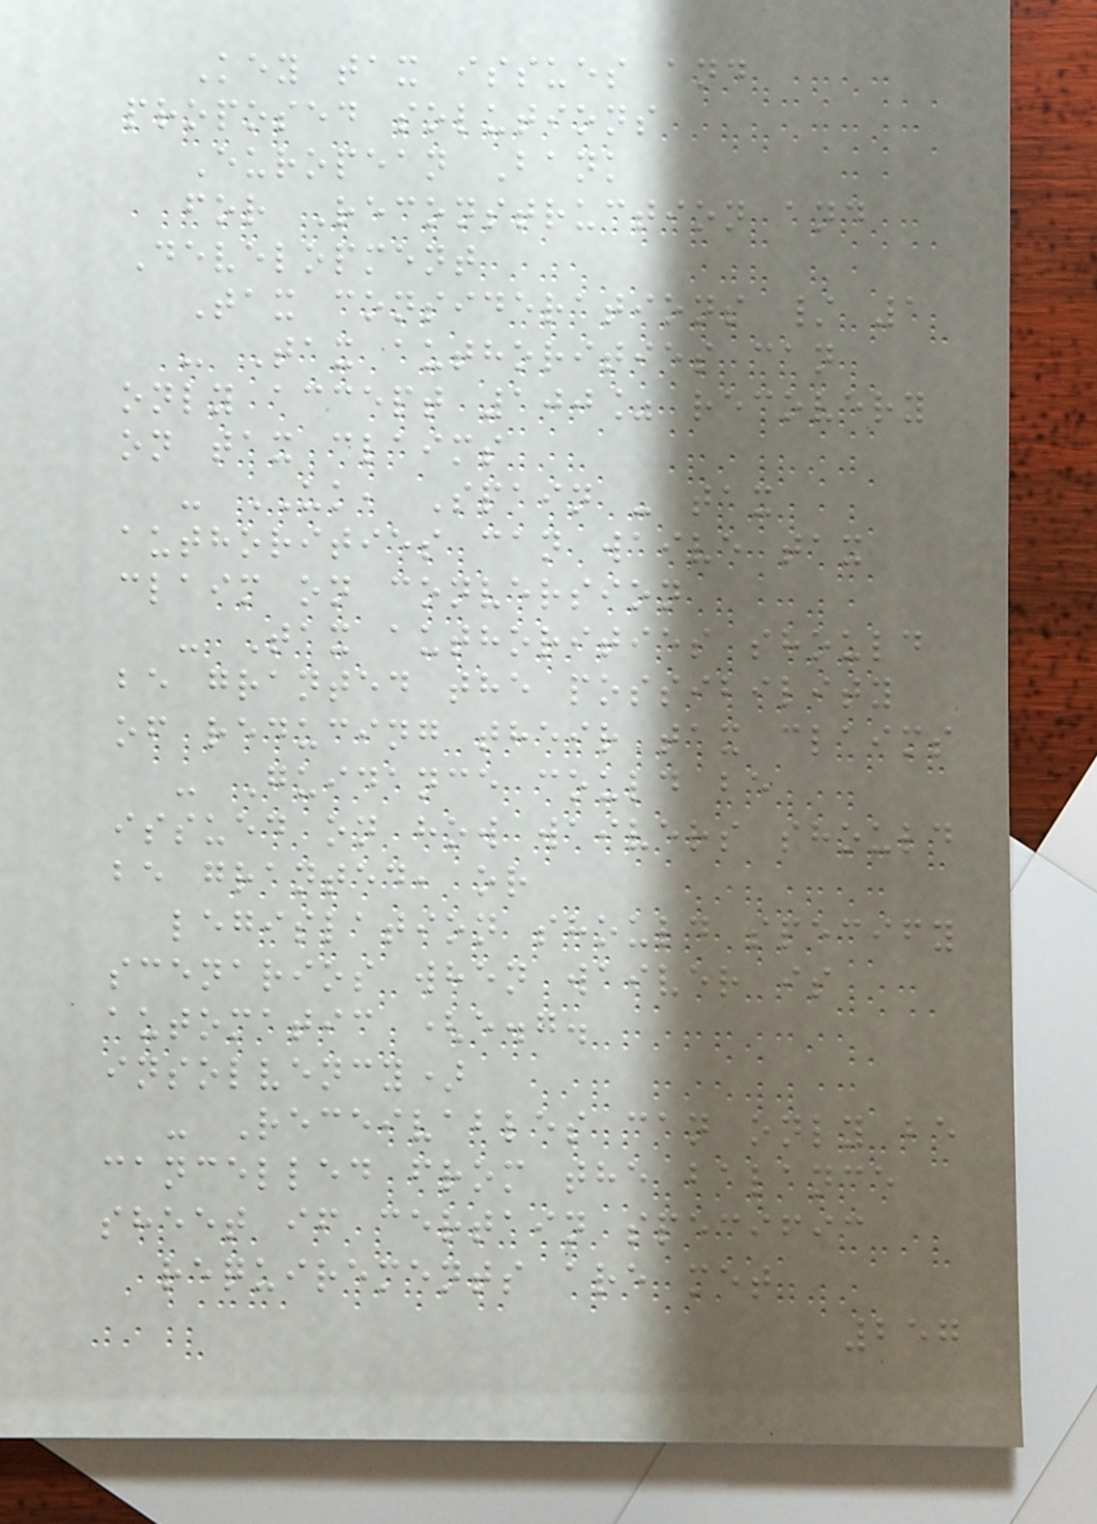Key tax issues and
proposed solutions
European Bank
for Reconstruction and
Development
Tax considerations / 1
- Tax authorities can
only accept 100% recovery
on tax claims
- UK, Spain - tax
authorities can waive tax
claim on conversion
- Tax authorities should
be granted the possibility
of reducing their tax claims
- Guidance could be
issued on how waivers should
be granted, or
legislation should specify
scenarios when waiver is
automatic (e.g.
insolvency)
- Receivables can only be
cancelled from the balance
sheet if certain specific
requirements are met
257
